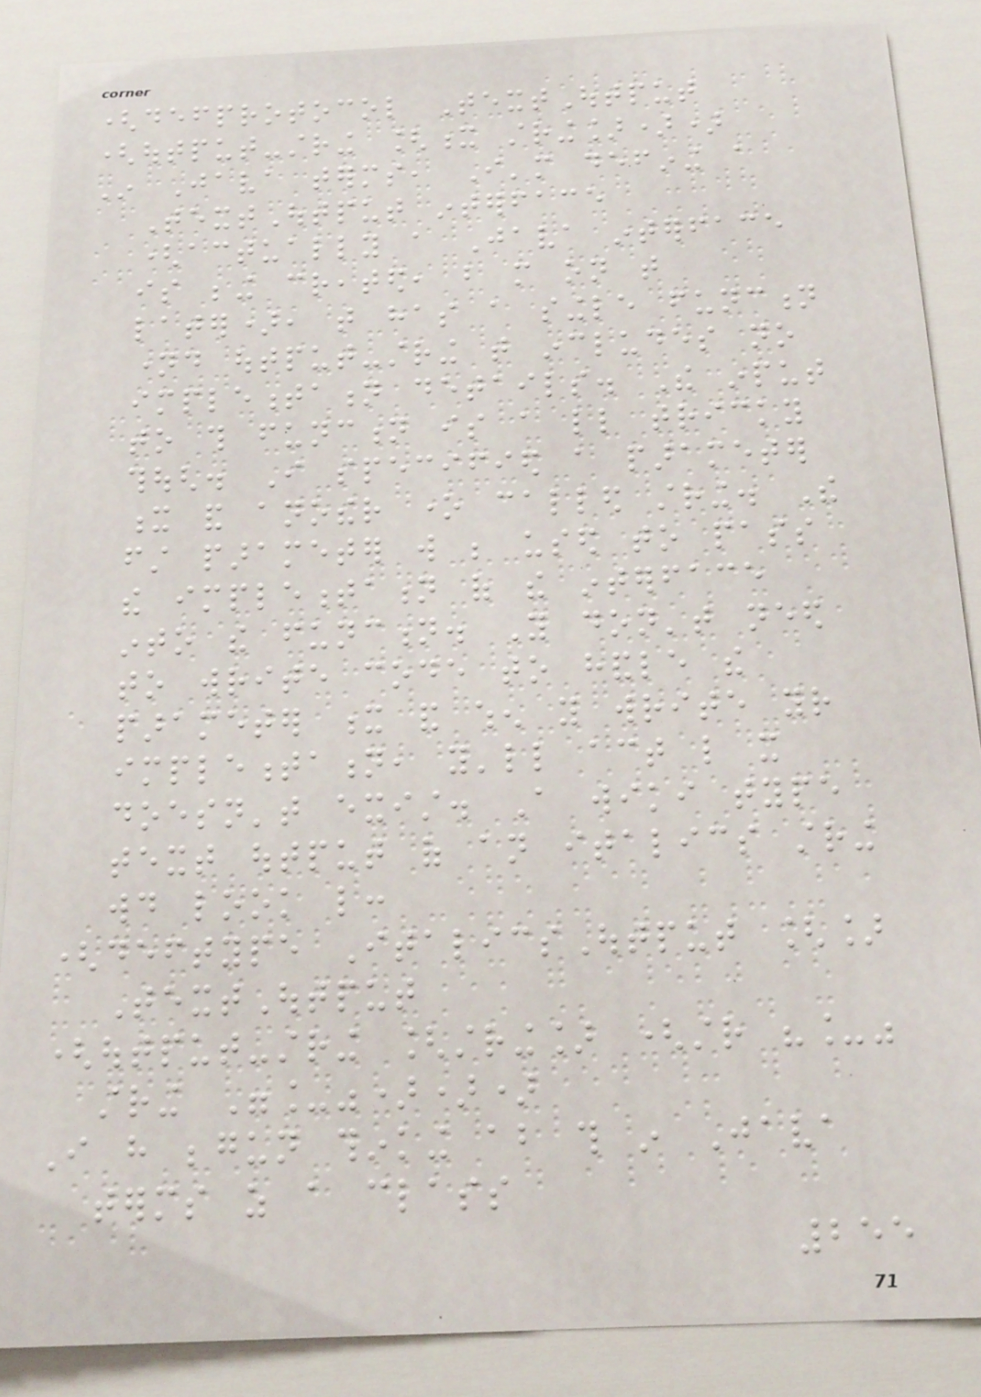(defprotocol TextOutput
(output-string [x string]))
In Java terms, I'm defining a
TextOutput interface
(actually a Java interface
is being created, but more on that
later), that has a single function
named output-string that includes no
implementation details. The input
to this function is a little tricky
though. I specified a parameter
x and another one called string. The
first parameter will be used to pass
the implementation of the interface
into the function. You don't need
to write code to handle the
parameter x and when you write your
implementation, you'll act like it
doesn't exist. A wiki type
text output of an italics string
would look like:
(deftype ItalicsOutput []
TextOutput
(output-string [string] (str "_"
string "_")))
I have begun thinking about this in Java
terms as a class
255
